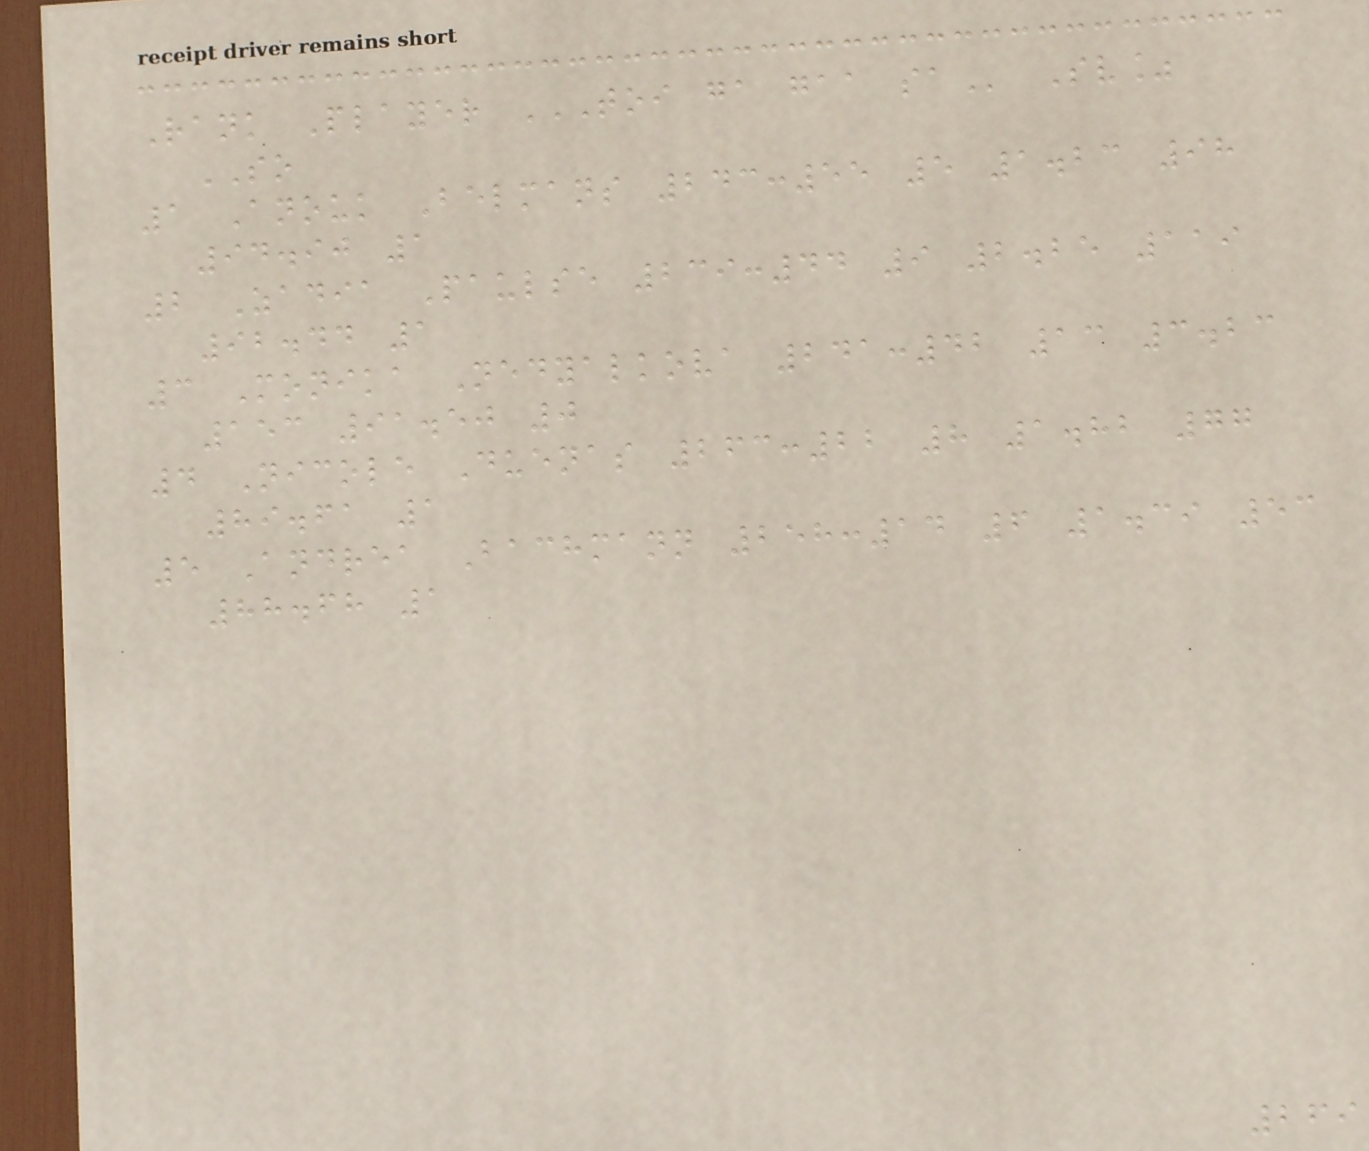Rank Player TOI GA GAA SA Sv%
SO
1 Anouk Belmans 243:55 5 1.23 98
94.90 1
2 Zadia Paulse 239:44 9 2.25 119
92.44 1
3 Monika Nedyalkova 241:42 13 3.23
153 91.50 0
4 Nicole Duenas 263:22 8 1.82 77
89.61 1
5 Andrea Bachmann 258:14 6 1.39 53
88.68 1
269
